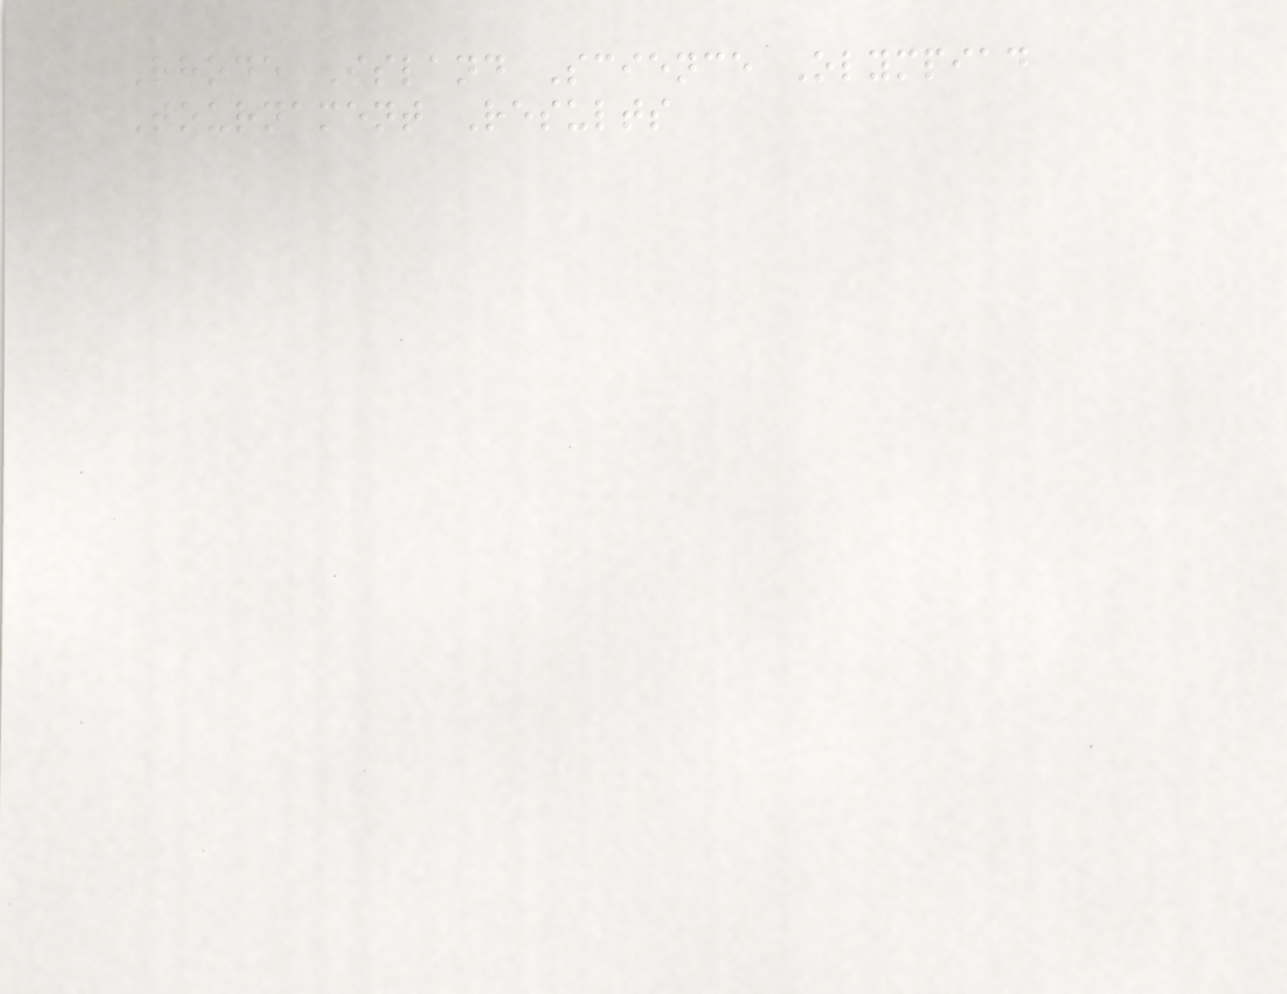Rhode Island Science Olympiad
Tournament Results
